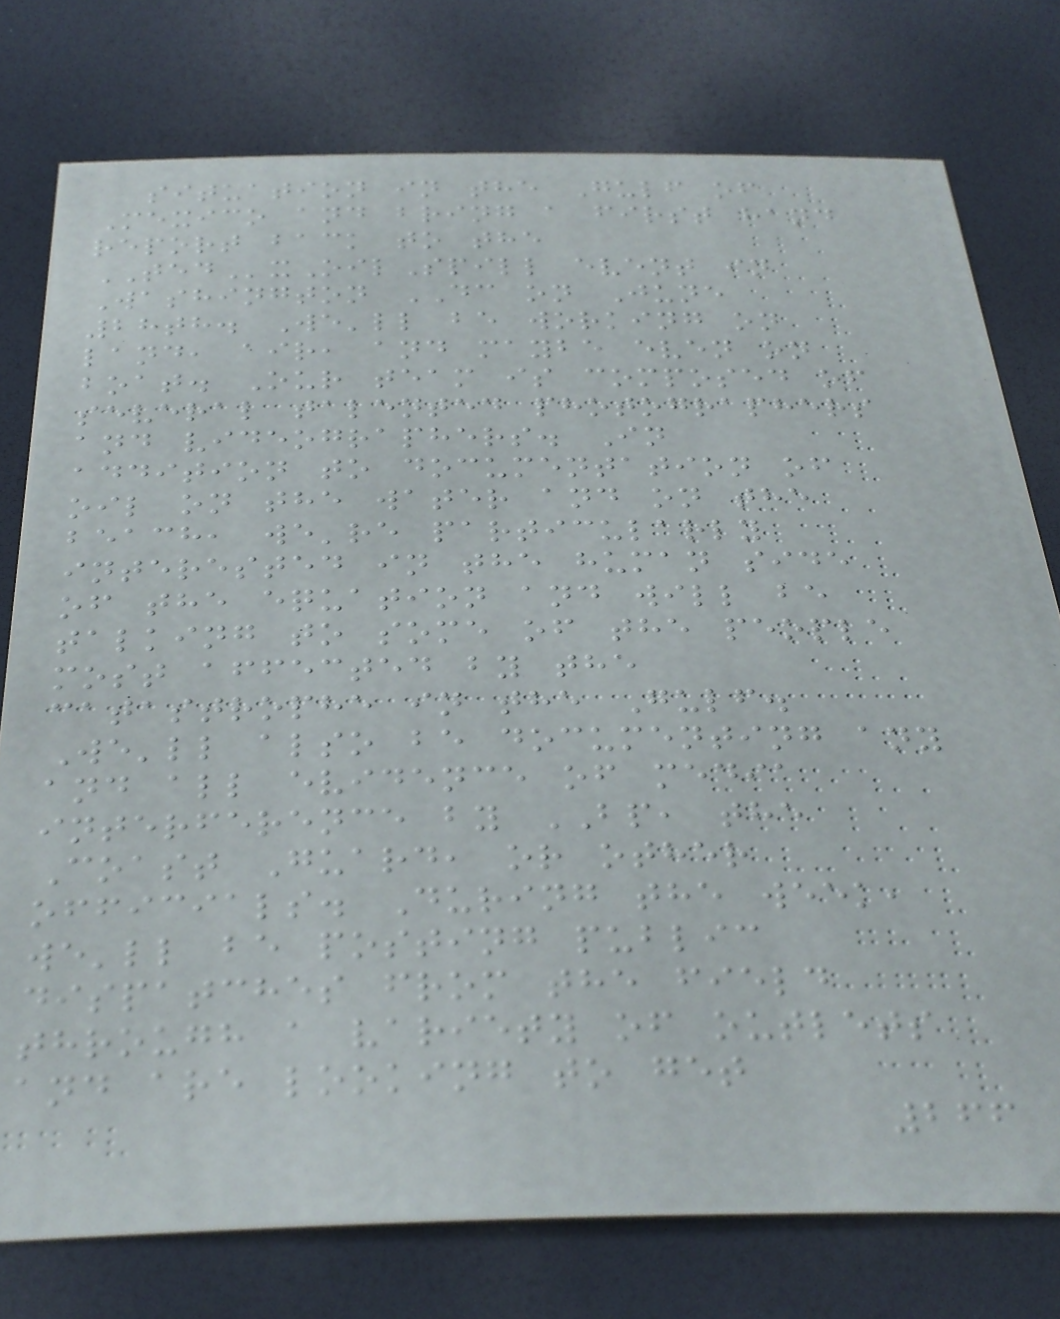situation in the Gulf of
Mexico and bring a first hand
report back to the
TEDxOilSpill event in
Washington DC on June
28th. We'll be working on
land, air, and maybe even on
boat. Our team is composed of
several talented photographers
and videographers. In
addition to documentation of
oil on the water and on the
beach, we're particularly
interested in the human side
of the equation and will be
talking to some of the people
most affected by the
catastrophe in the Gulf.
We'll also be documenting any
and all evidence of media
interference by BP, the
Coast Guard, or other
officials. During the week,
we'll be posting public
dispatches from the field
through a variety of outlets
and are looking to get
266
